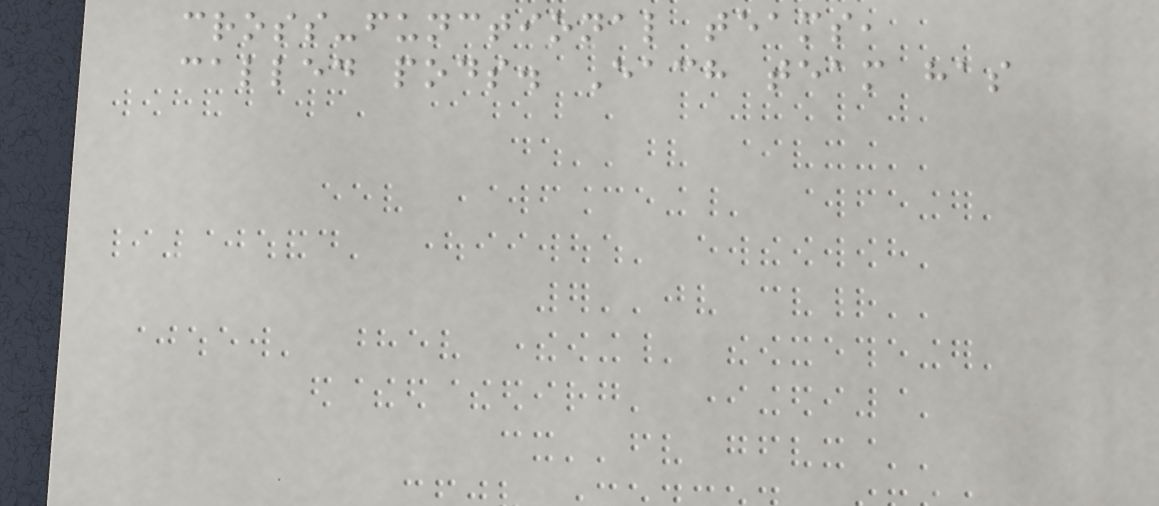cross-functional teams,
called pods. Each team has
